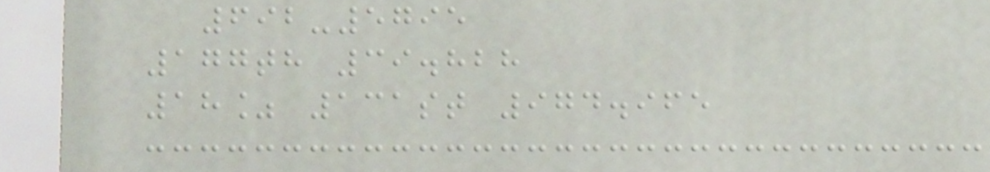692-5795
177th 39.828
18% 131st 974.965
